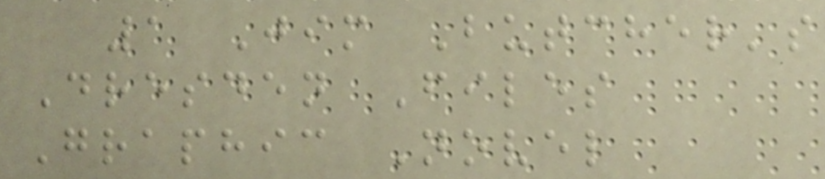1 Jim Butcher's
Dresden Files
Graphic Novel
